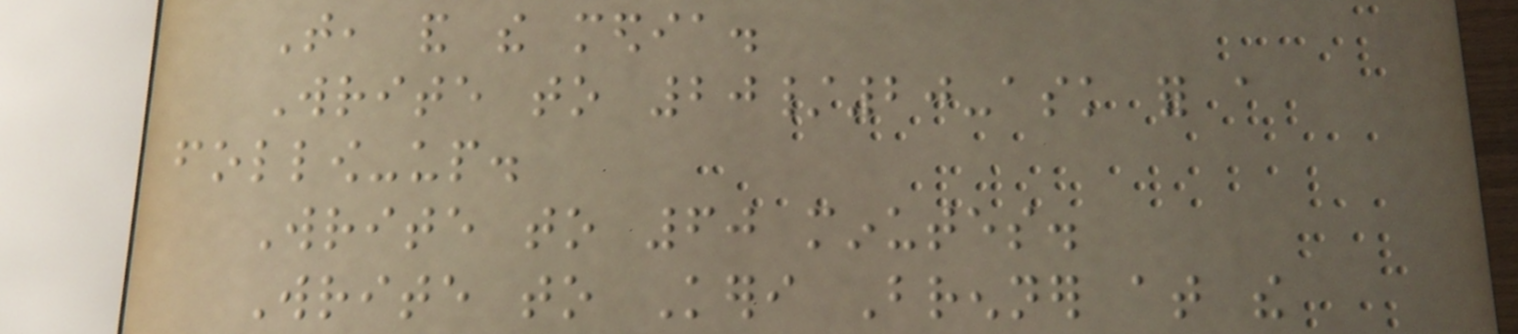That, and the media.
Write to 20/20-ask for a
follow-up.
Write to 60 minutes.
Write to Keri Brenner at the
